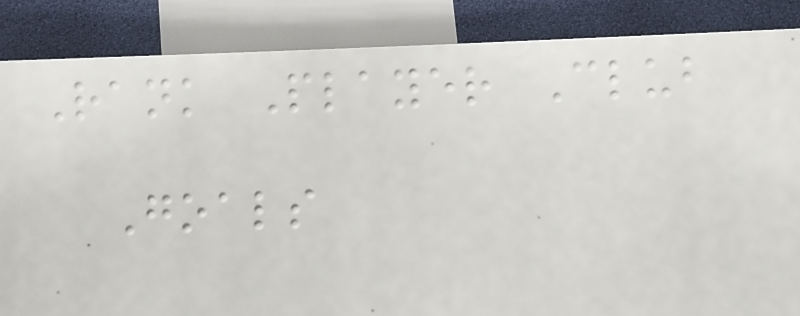Rank Player Club
Goals
